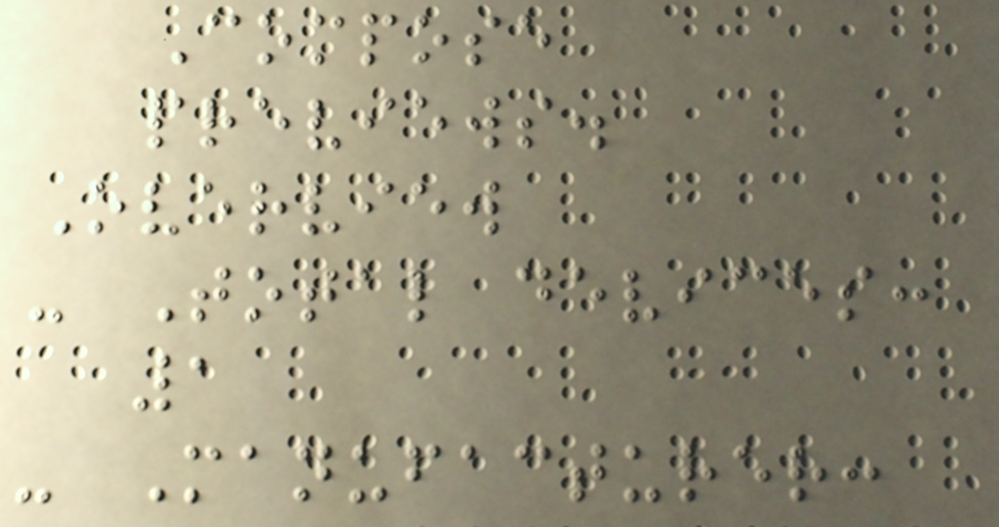Compose
previews.
Overview
- Total devices:
1
- Manufacturer:
